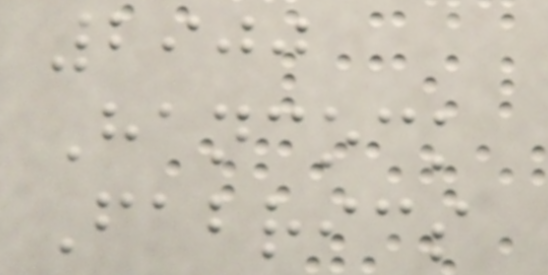2900
Hancock
Fabrics
